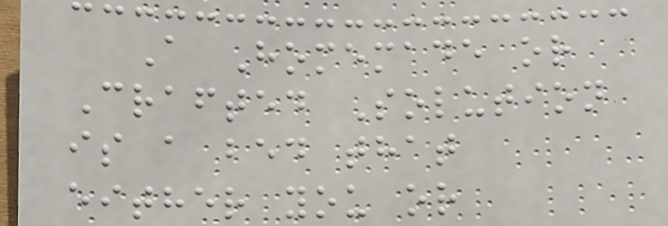A Homemade or
Crafted Solution
is a bed that
either you or
